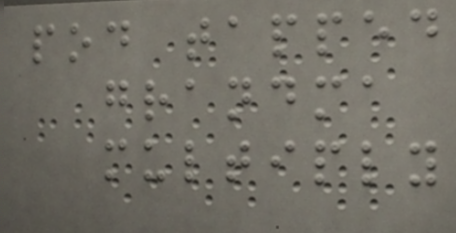pod tapped
grandma
multiply
